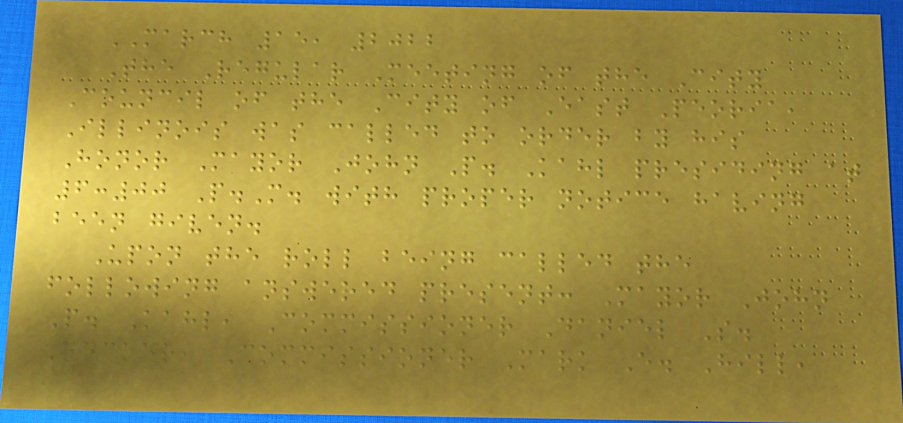MARCH 15, 2022
The Regular Meeting of the City
Council of the City of East Peoria,
Illinois was called to order by his
Honor Mayor John P. Kahl presiding at
6:00 P.M. with proper notice having
been given.
Upon the roll being called the
following answered present: Mayor John
P. Kahl, Commissioner Daniel S.
Decker, Commissioner Mark E. Hill,
